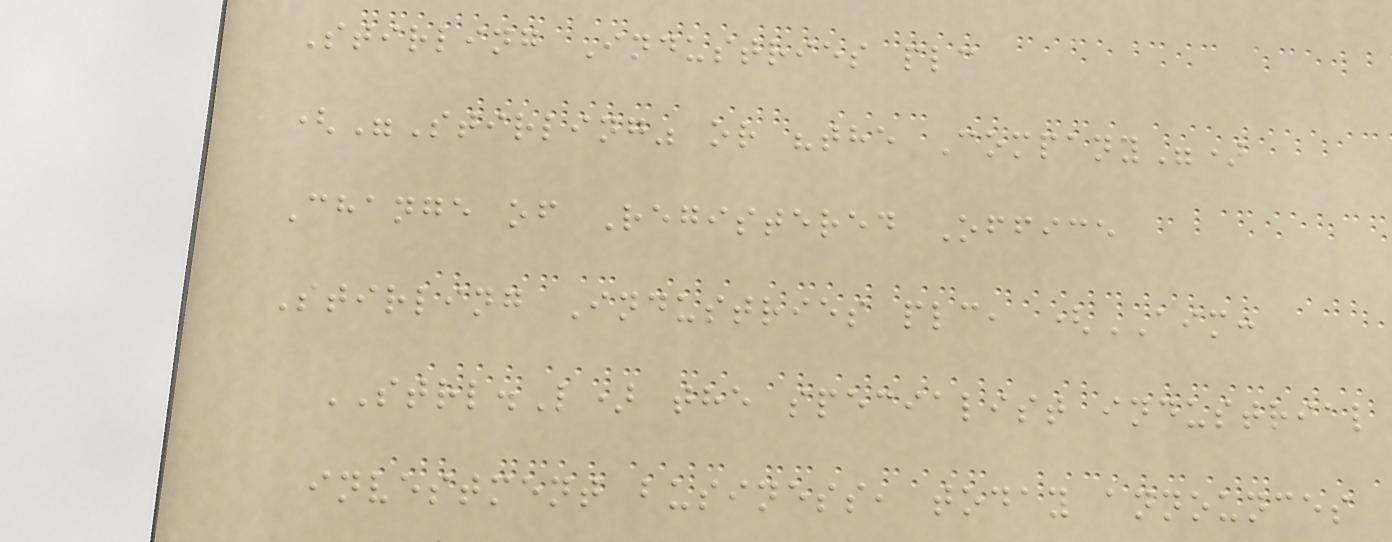Stirling Industries plc
("Stirling" or "the Company")
Change of Registered Office
Stirling Industries plc, (AIM:
STRL.L) the specialist industrial
investment business, today announces
